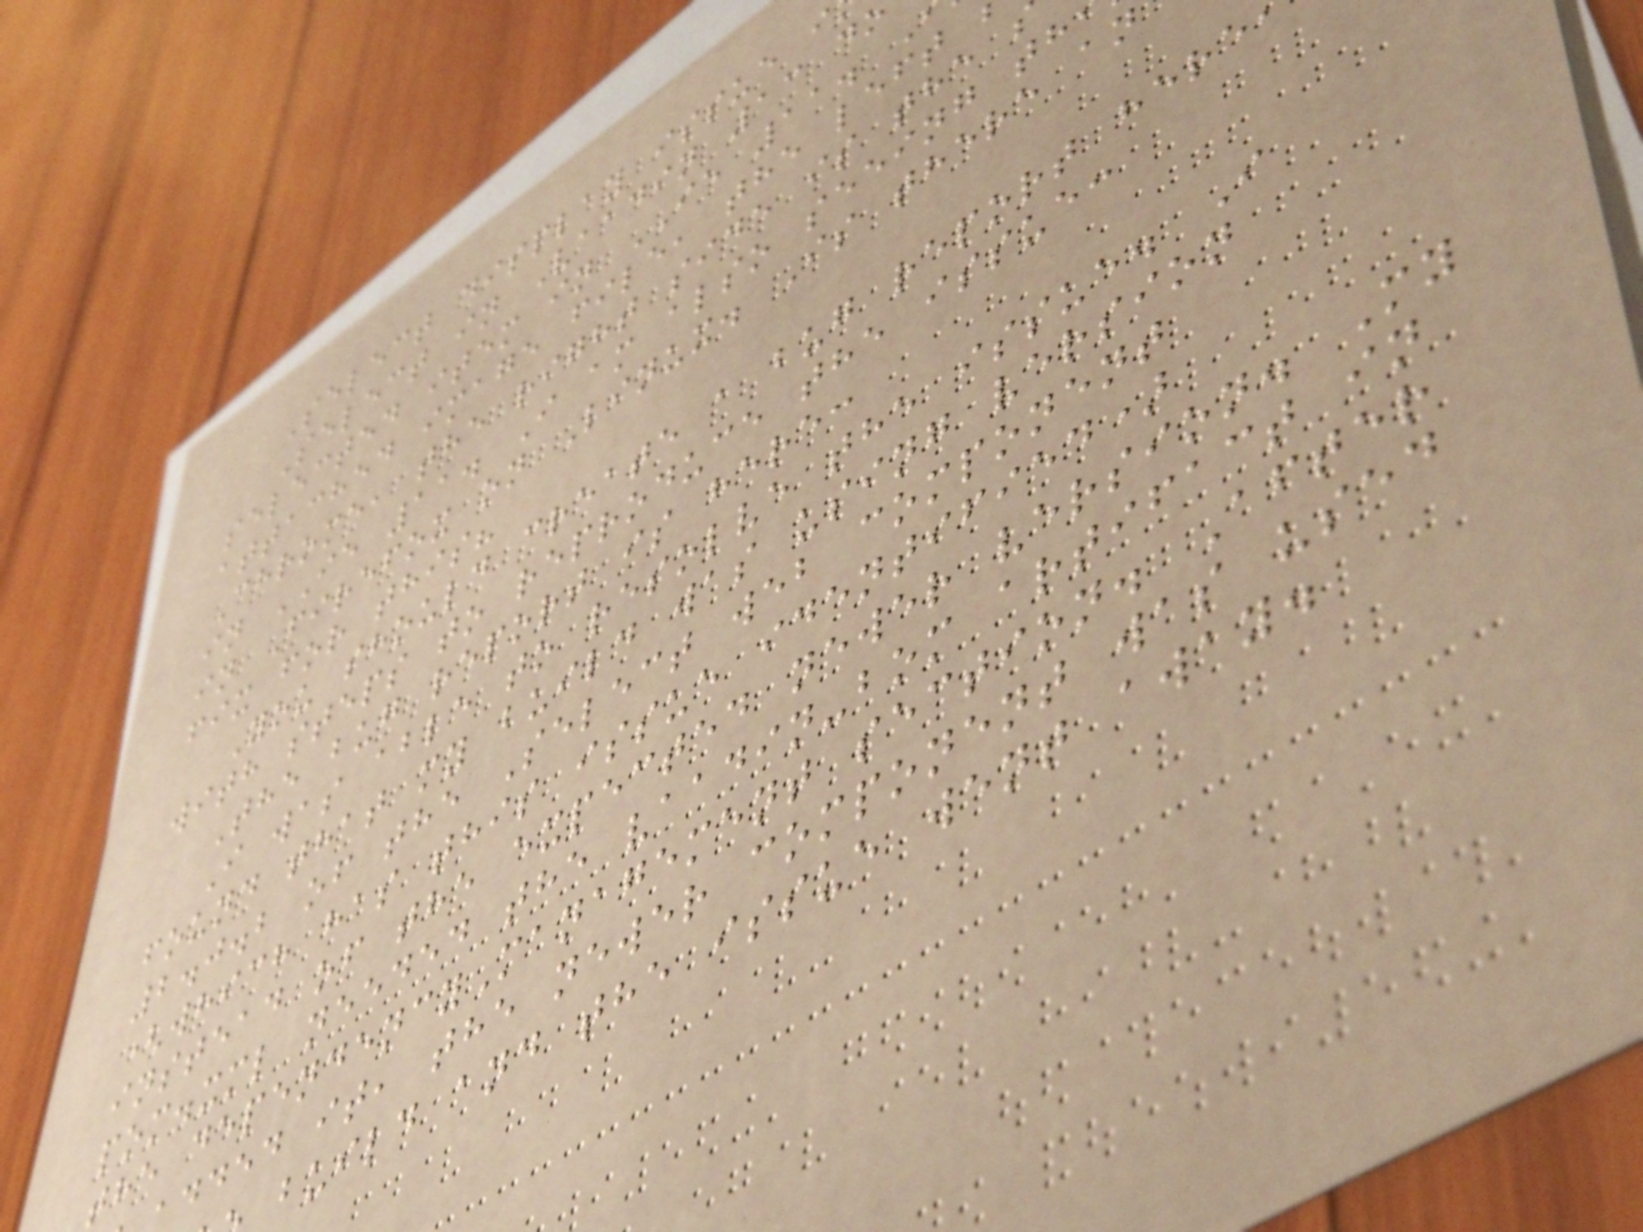Select display issue i
Select in Vaadin 13 d
selected item in IE 11.
attached image file, the left
Chrome, the right side is the
in IE 11. I am also seeing th
in Firefox on Linux. Is there an
fix for this?
You should create a bug report here
with steps to reproduce the issue:
The bug report is here:
I was able to resolve the issue. I
found that my build was using version
2.0.2 of the Select web component
(which has this issue identified)
instead of the expected newer version. My
pom.xml needed the vaadin-bom artifact in
the dependencyManagement section. After
dded it, the newer component was used
build and the issue went away.
